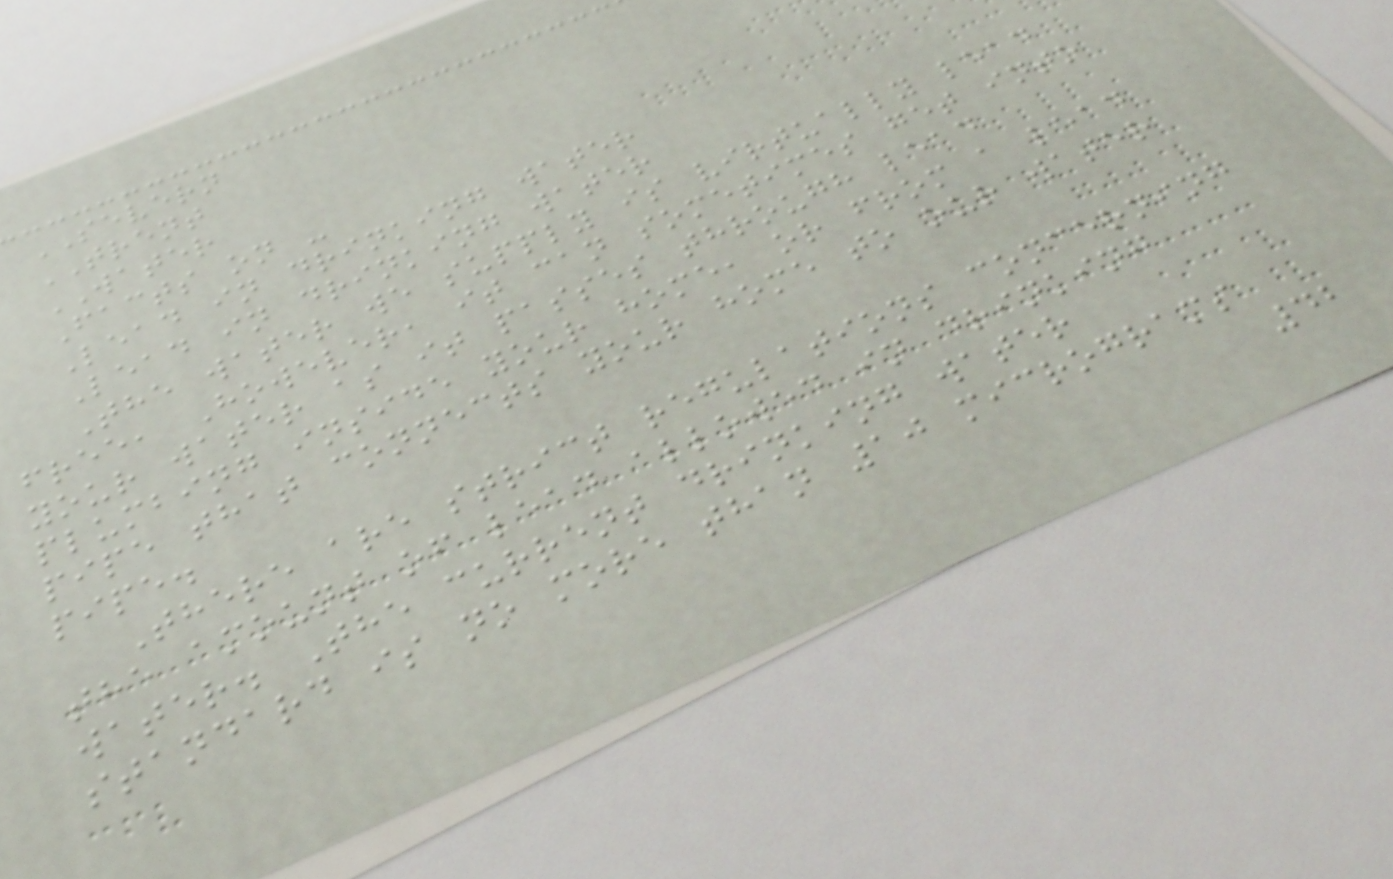SEVERN
TRENT
WATER
Facts on -
Lead in drinking water
Lead in drinking water
The water we supply is virtually lead
free, However, it can sometimes get into
your water as it passes through lead
plumbing inside your home, or from a lead
pipe that connects your home to our water
pipe.
There are strict regulations concerning
the amount of lead allowed in drinking
water. The current drinking water
standard is no more than 10 micrograms
42
